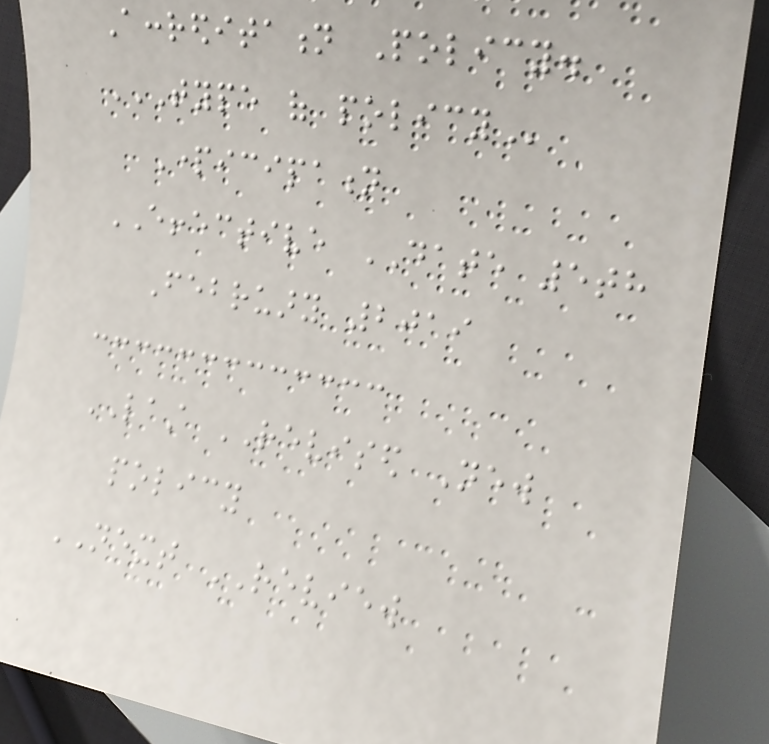Accreditation Policy.
TYPE OF POLICY
Participation
EFFECTIVE DATE 5th
February 2019
LAST REVISED New
policy
NEXT REVIEW
